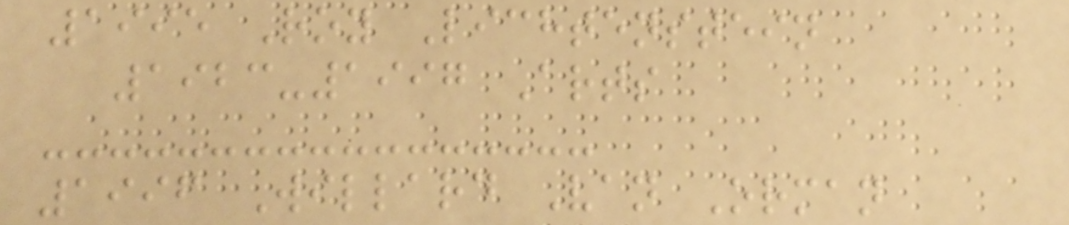1995 Roy Lichtenstein
1923-1997 Arts
1996 Willard Van Orman
